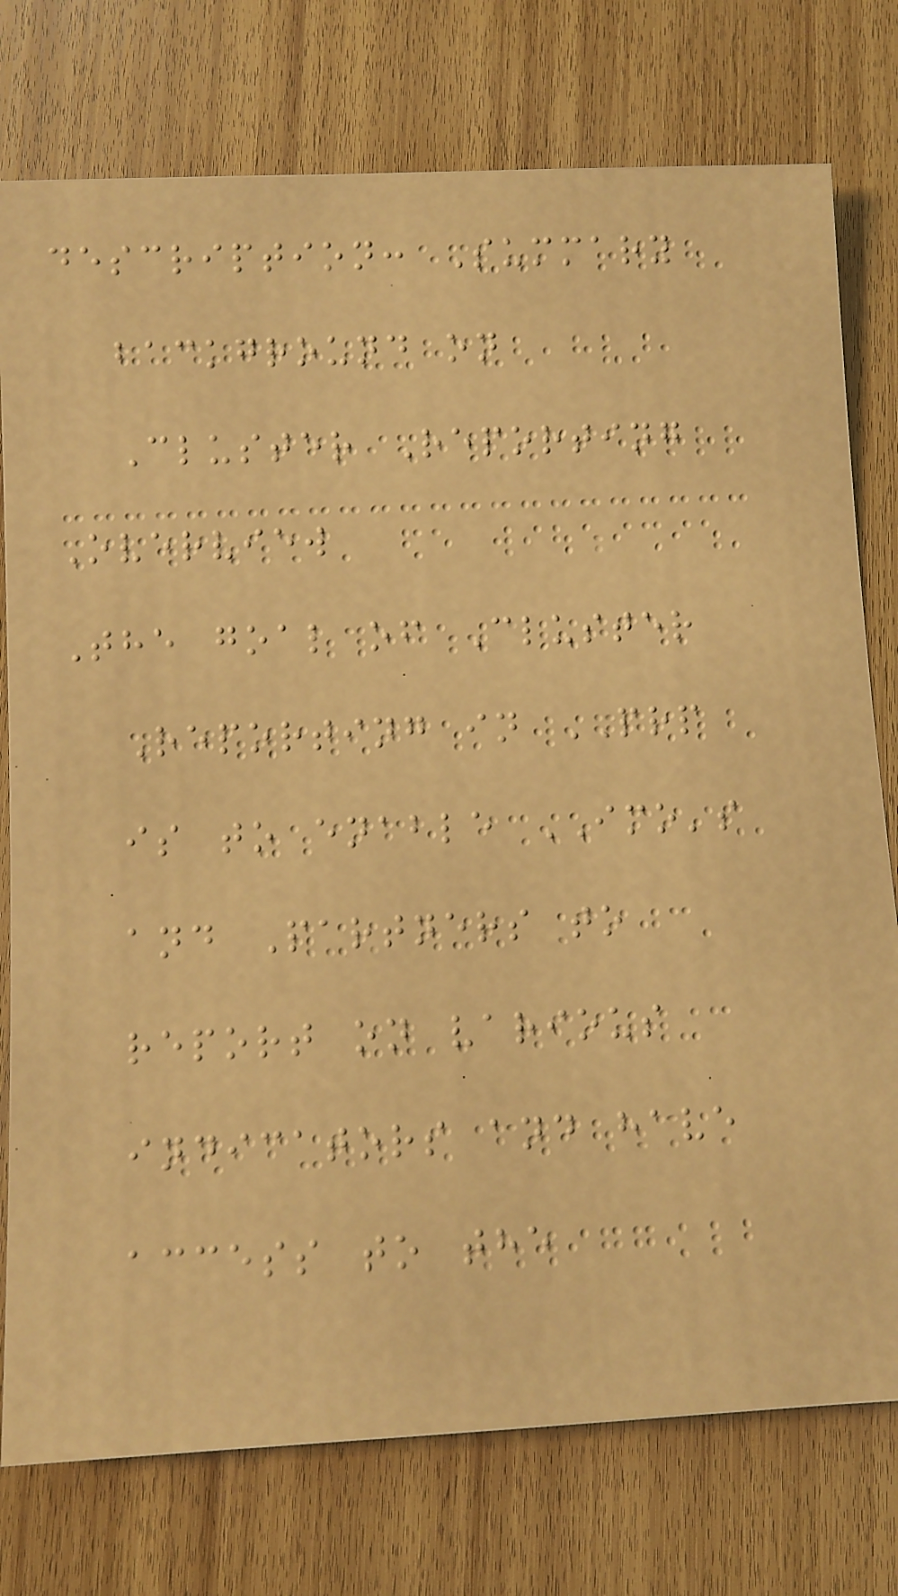description: Summary
background on
Cluster Reporting
Overview
The goal of Cluster
Reporting in PRP
is to enable IMO's
and Partners to
report on various
indicators and have
access to the
